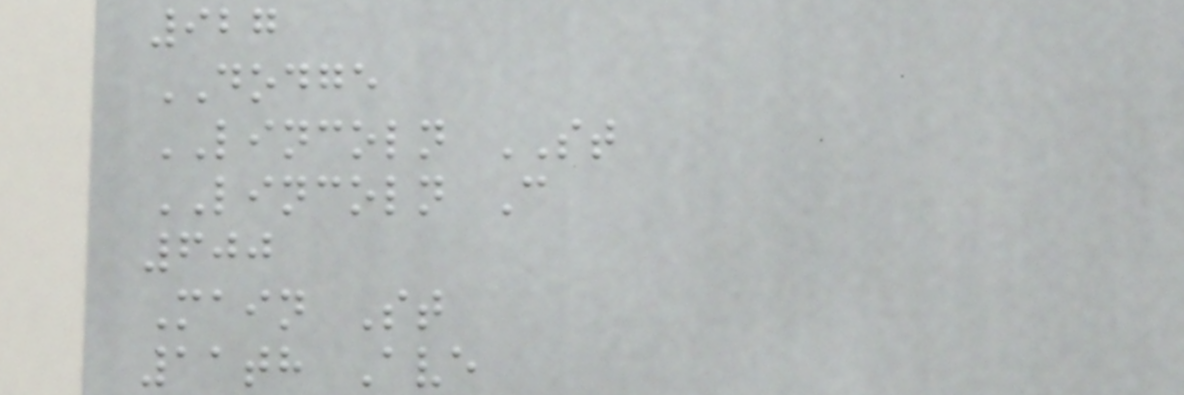927
DODGE
LINCOLN ST
LINCOLN C
600
Main St
11th Ave
